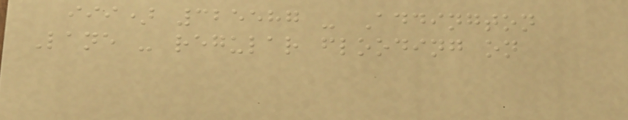iii) 325587 - Addington
Lane - regular flooding on
